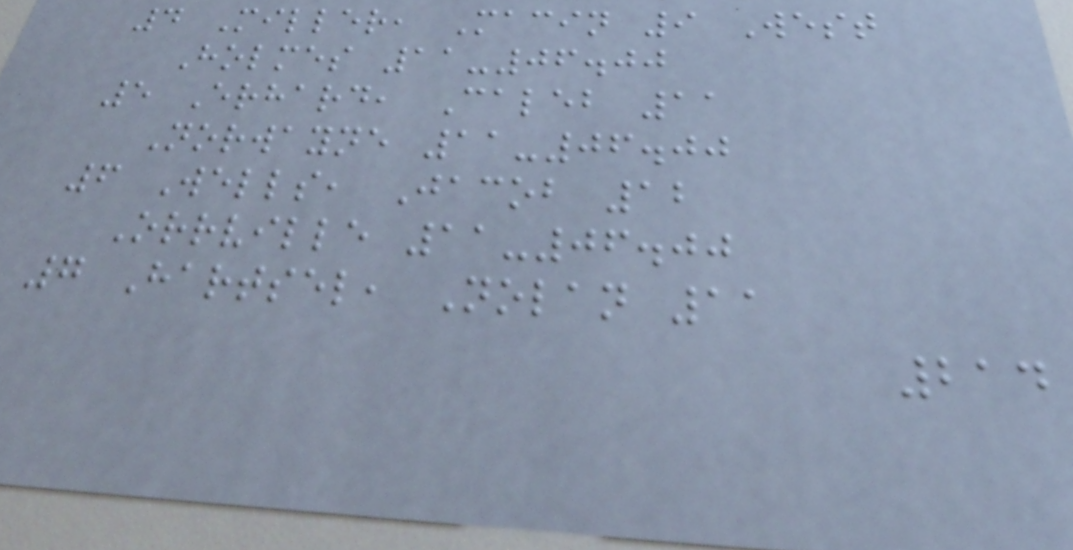4 Miller, Macin 9 West
Holmes 11-06.00
5 Erhard, Caleb 11
Norwayne 11-06.00
6 Wells, Jacob 12
Orrville 11-06.00
7 Hartsel, Nolan 11
214
